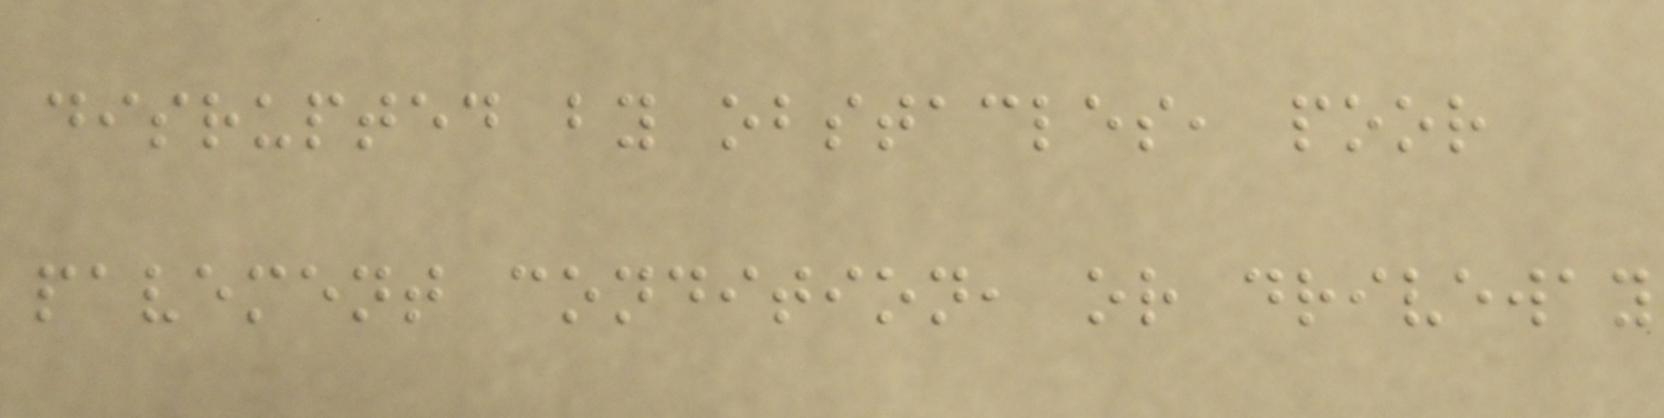disrupted by obstacles, poor
pavement condition, or driveway
